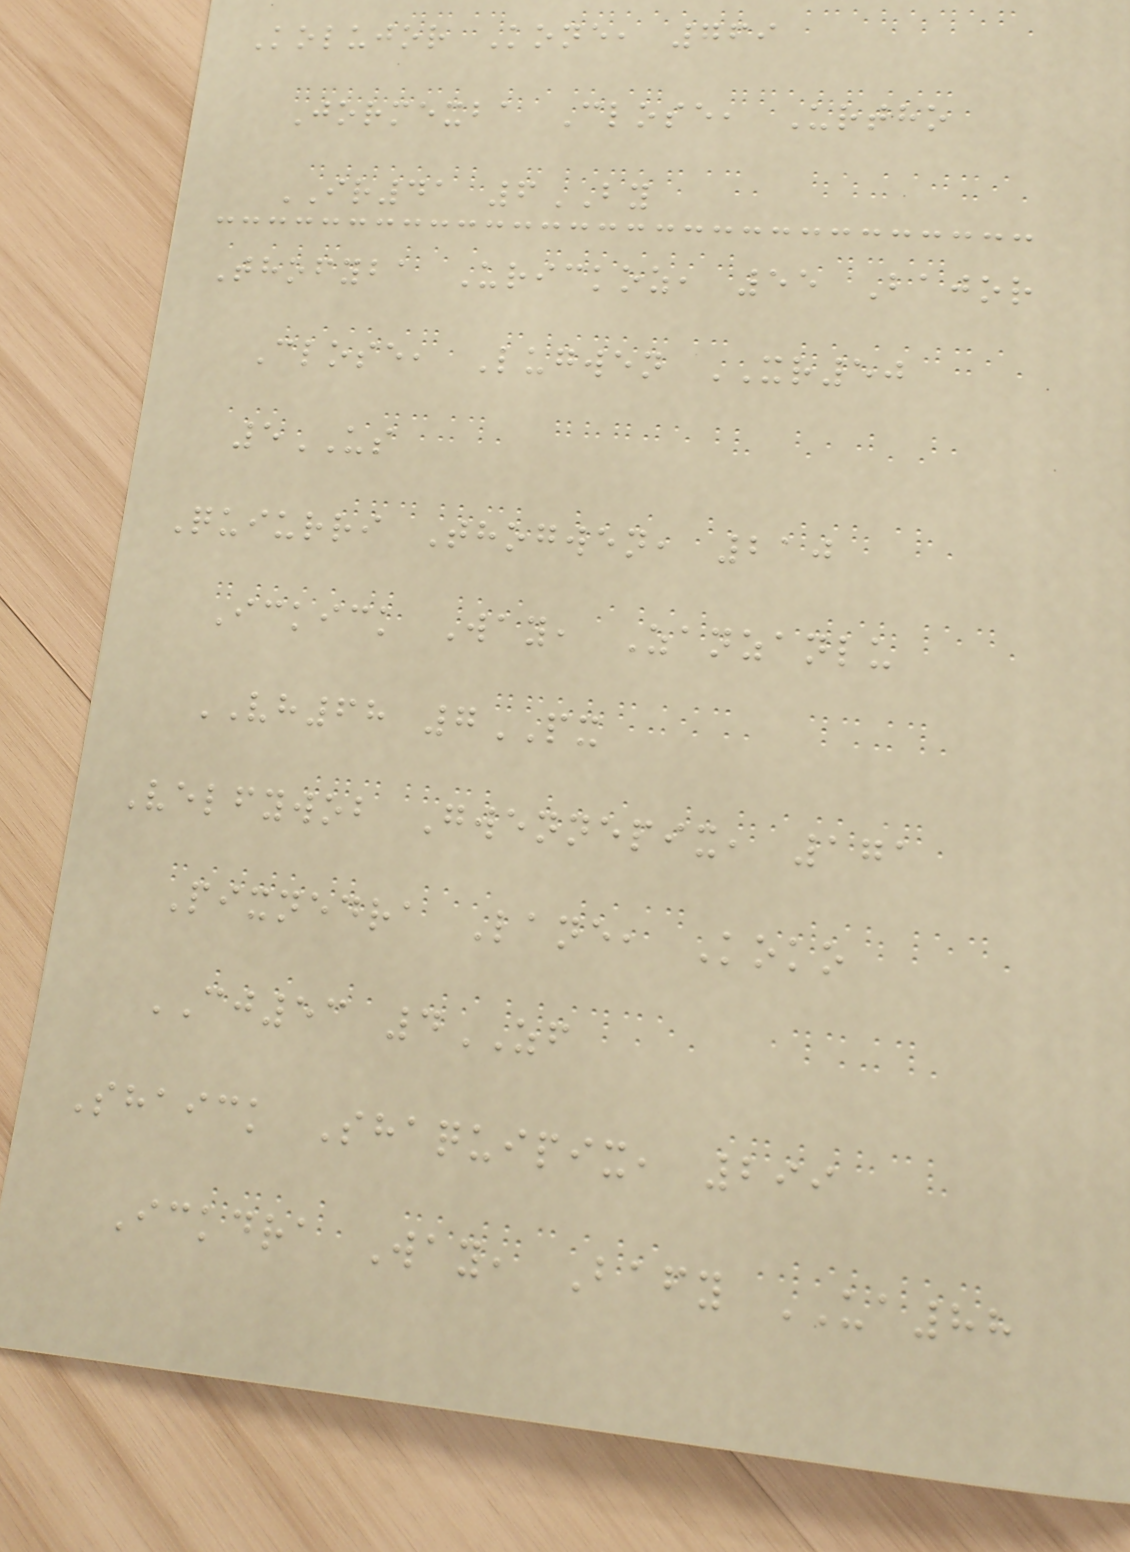Kolujor Kone, 769
Jormexba Close, Urtho
IR41 6BY
Thofyba Urickoz, 55 Bajor
Close, Lugwen XR50
5US
Quiurri Thogwen, 210
Ickick Way, Zanzanlu
VH68 7PX
Velfywob Gwennepix, 171
Pixnedra Lane, Koko
CJ53 4ZF
Shaick Shaquipix, 299
Ickdra Way, Bafy UA88
